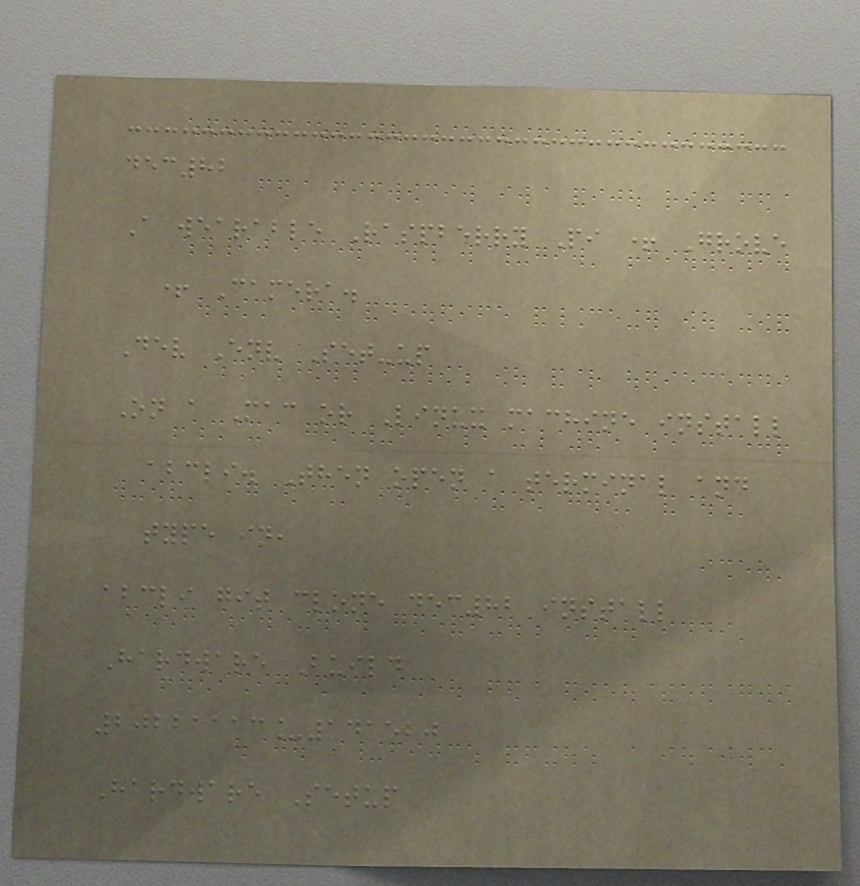dec82
A wearable Raspberry Pi + Grove
+ Camera.
Dev Env Set-up
On a Mac or Linux machine install
abcli. Then open a terminal and
type in,
abcli git clone dec82 install
Hardware Build
20221113_141520
Hardware Setup
